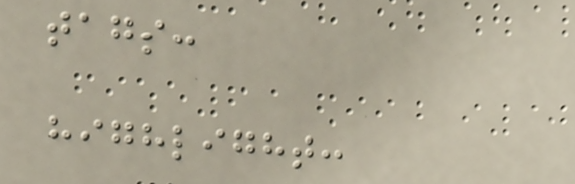tags:
highlight:
